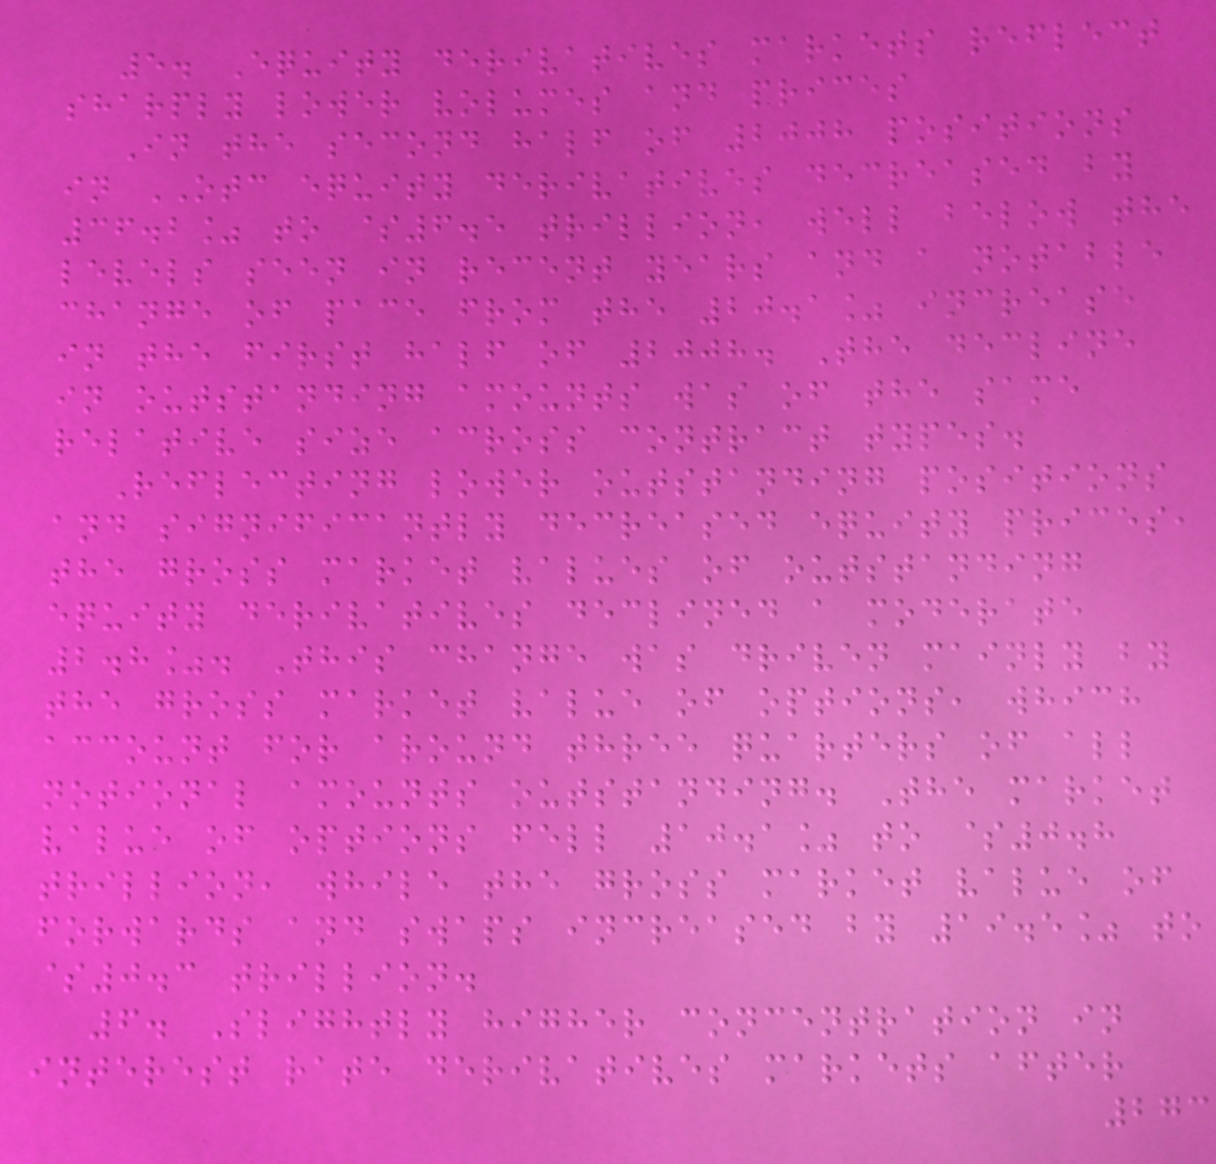5. Equity derivatives markets reflect
sharply lower volumes and prices
In the second half of 2008 positions
in OTC equity derivatives decreased by
36.2% to $6.5 trillion, well below the
levels seen in recent years and a notable
change of pace from the 20.1% increase
in the first half of 2008. The decline
in outstanding amounts was of the same
relative size across contract types.
Reflecting lower outstanding positions
and significantly decreased equity prices,
the gross market values of outstanding
equity derivatives declined a moderate
2.8%. This change was driven mainly by
the gross market value of options, which
account for around three quarters of all
notional amounts outstanding. The market
value of options fell 10.1% to $0.8
trillion, while the gross market value of
forwards and swaps increased by 19.5% to
$0.3 trillion.
6. Slightly higher concentration in
interest rate derivatives markets after
273
